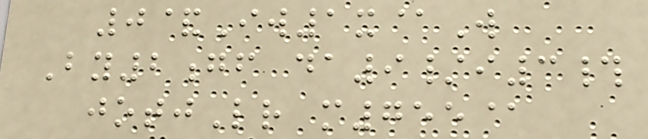0&Iw1x@W
By2gf da9/i3#
jotjLr m755@
